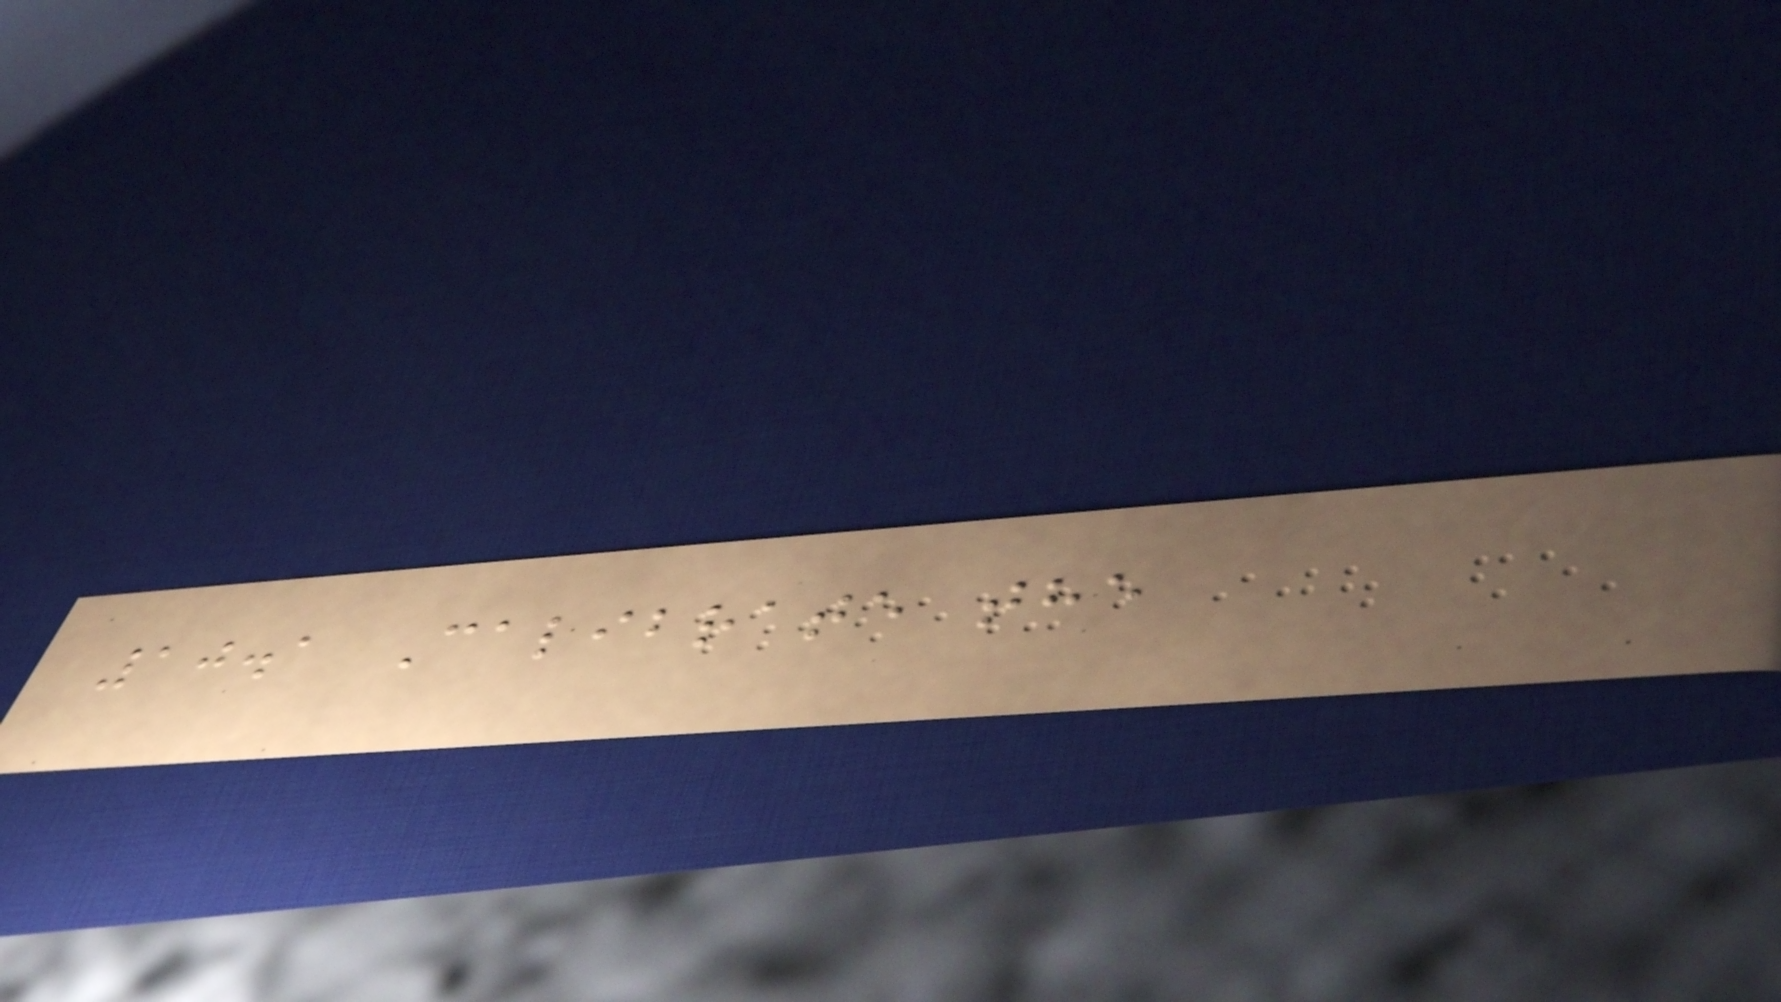10.1 Calibrate the
